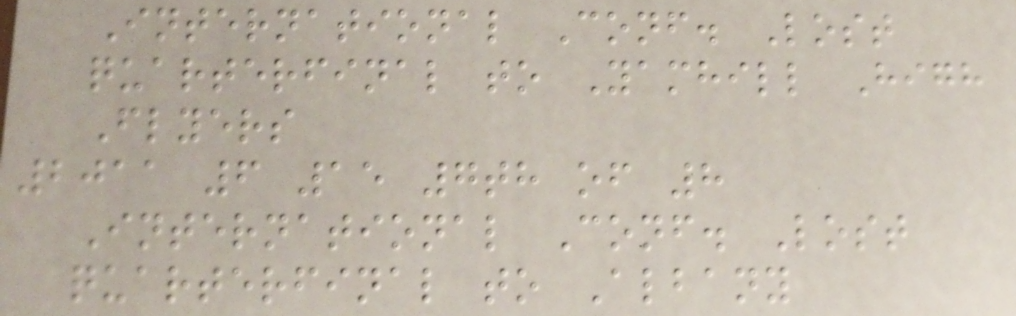International Conf. Lost
quarterfinal to Yamhill High
Flyers
2011 6 15 7th of 8
International Conf. Lost
quarterfinal to Albany
